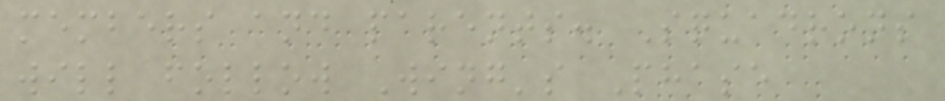members and parents. Squadrons
will follow Wing's Phase
